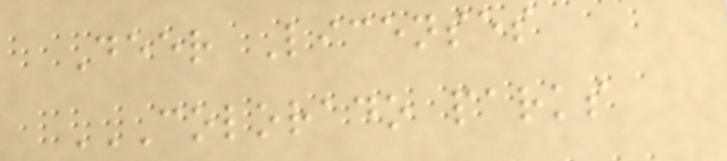Deer Licenses
COLORADO PARKS
